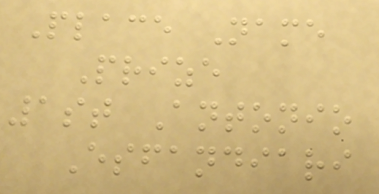Place Name
Prize
1st Antonio
Esfandiari
